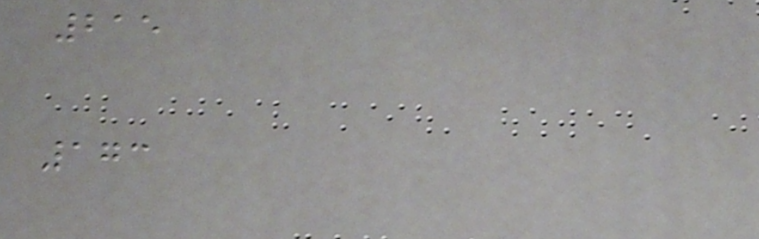215
173
